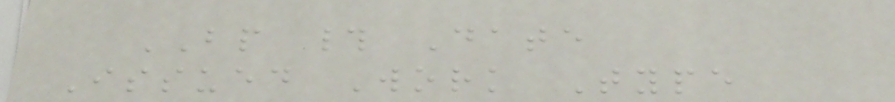BP # Date
Issued Work Type
